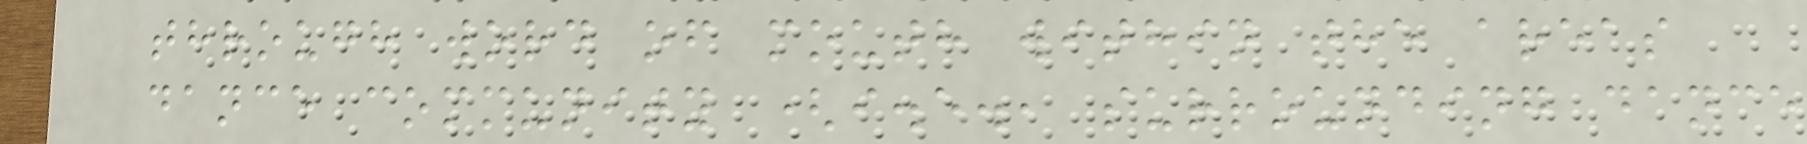through word of mouth within the areas
dance community (i.e., surrounding dance
